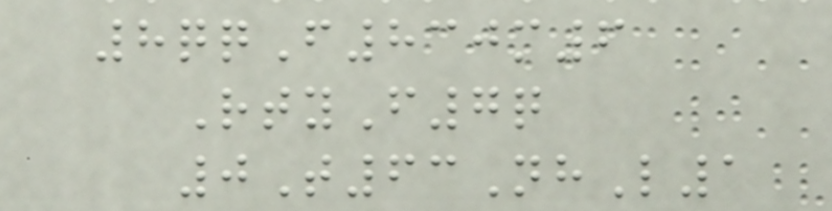8qqF830m6
RtyF7q
0T63NhL1
